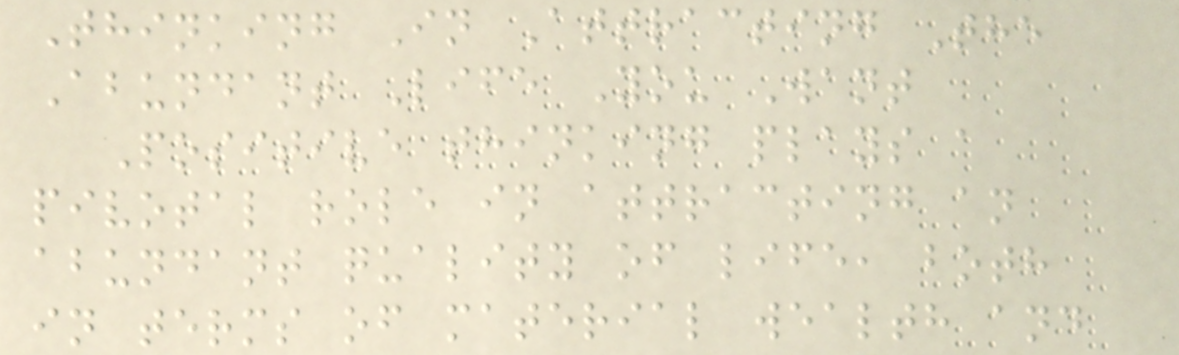Thinking In Attracting The
Abundant Life You Want
Positive thinking plays a
pivotal role in attracting an
abundant quality of life, both
in terms of material wealth and
